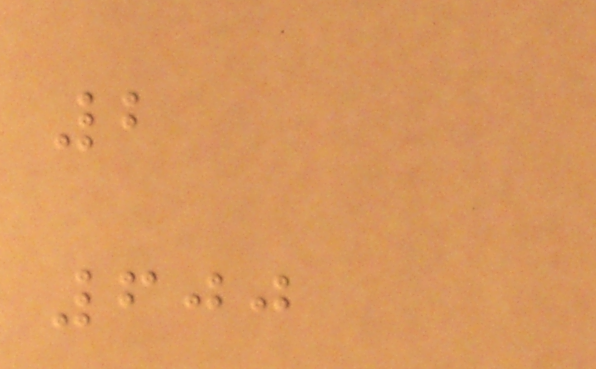2
600
